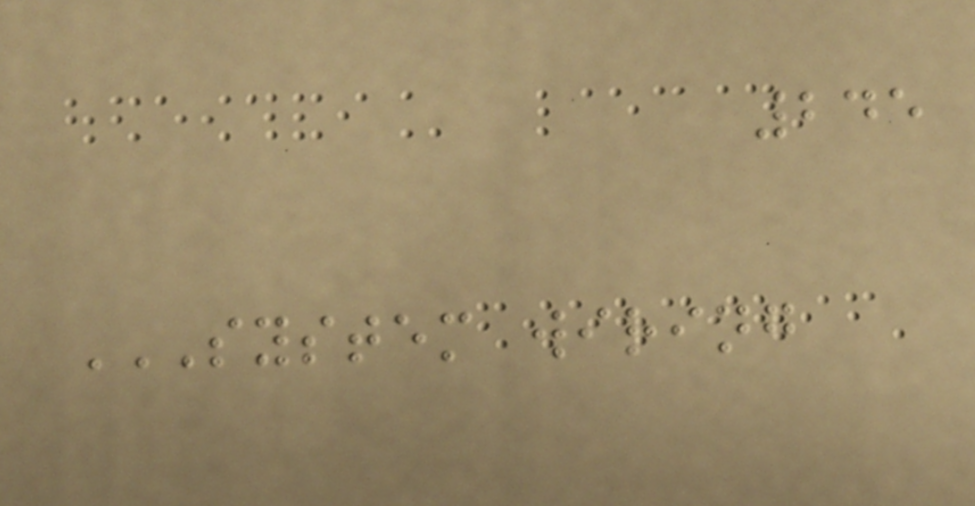245
SYSTEM WIRING
